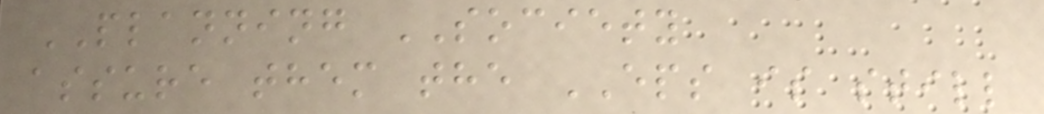PLANNING SOCIETY
assure them the EPS is still
